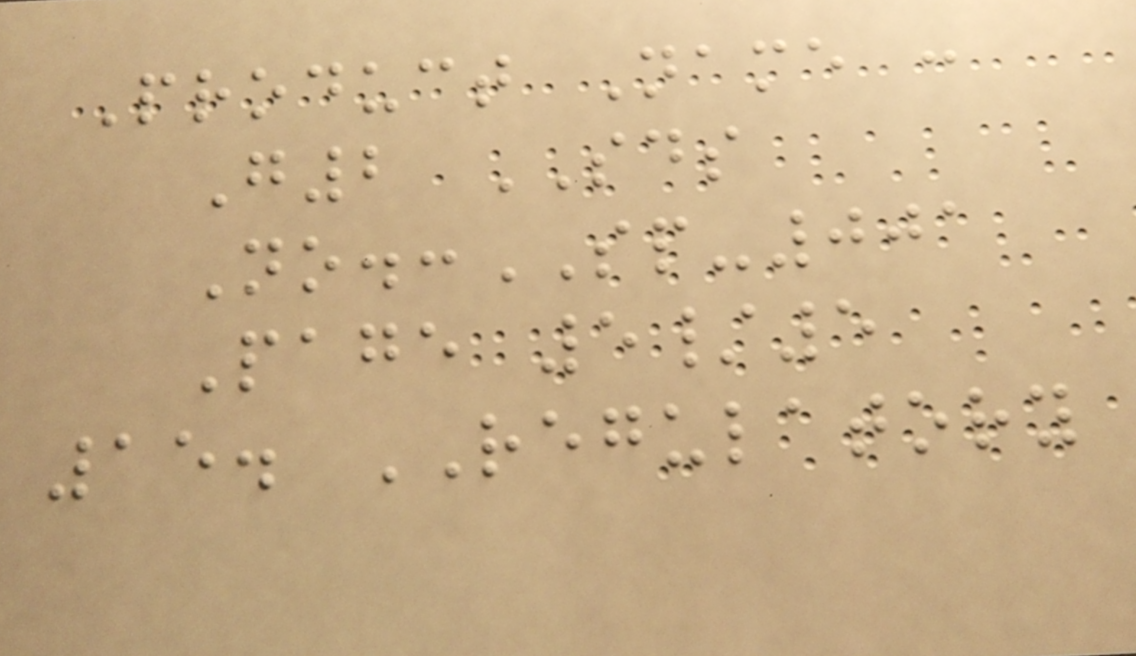Product Name :
G2 SDS
No.:SP-001
Page 5/5
15. REGULATORY
